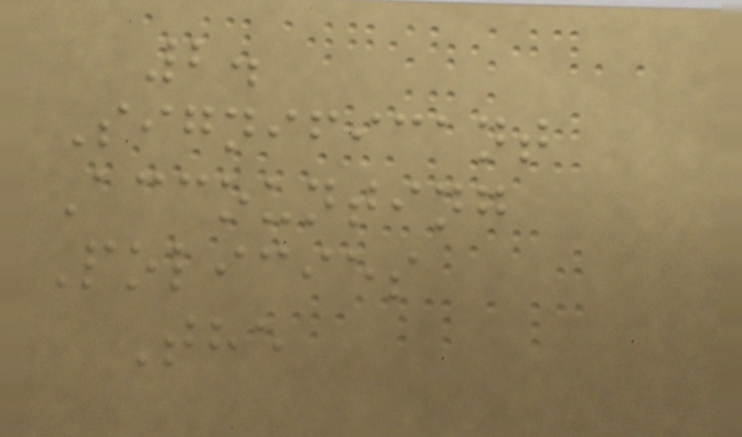2.
Significant
Accounting
Policies
The
